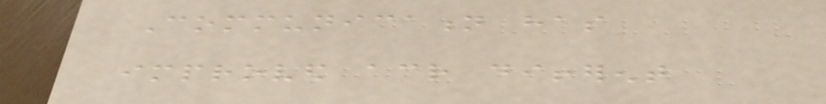Communication has
improved across different
